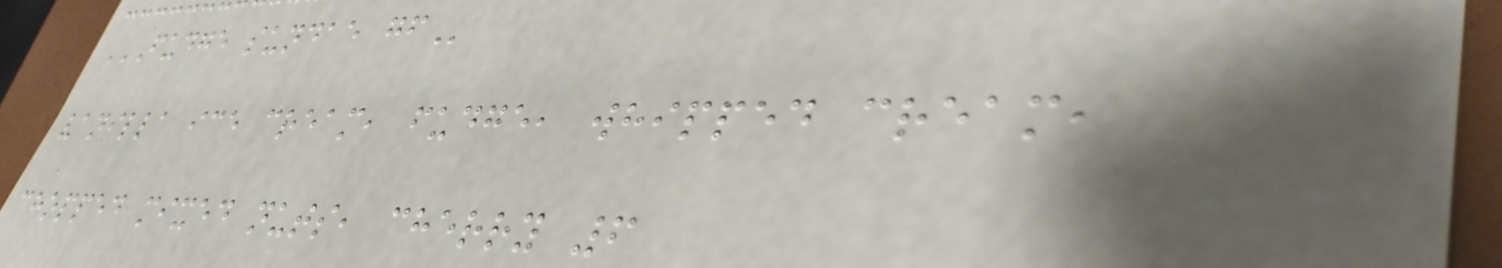FUDGE SUNDAE GF
vanilla ice cream, fudge, whipped cream,
chopped mixed nuts, cherry 6
